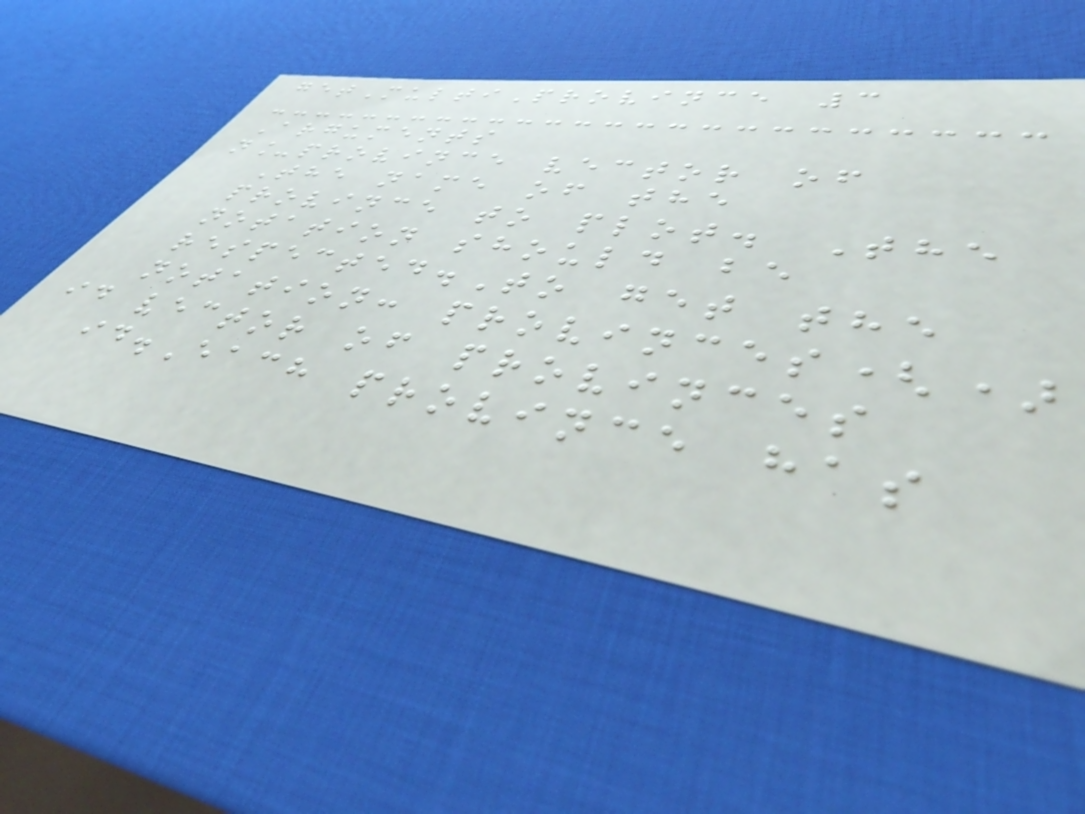getMultiProvince 3
Arguments
n_province vector of
The name of the
province to plot. The
notation should be
respected.To get the
notation: provinces()
id vector of provinces
id.Each province has
